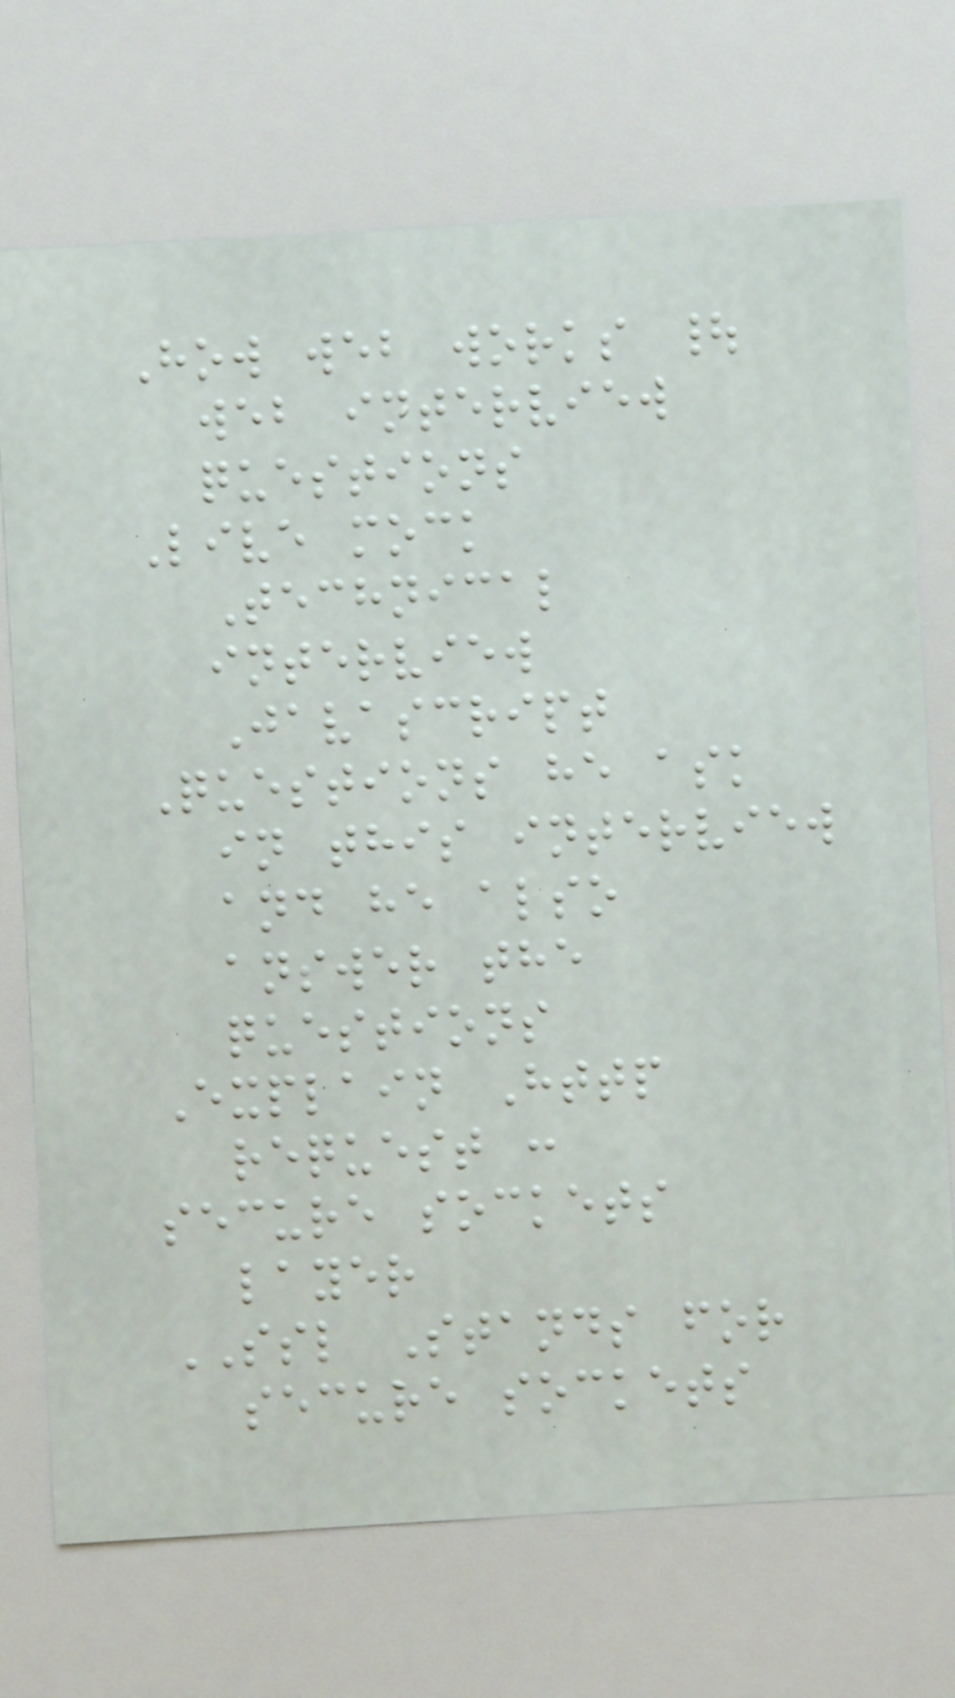How web works |
web interview
questions
Live mock
Technical
interview
Javascript
Questions he ask
in this interview
and he also
answer the
questions
Explain Http
request :
secure sockets
layer
SSL Stands for
secure sockets
